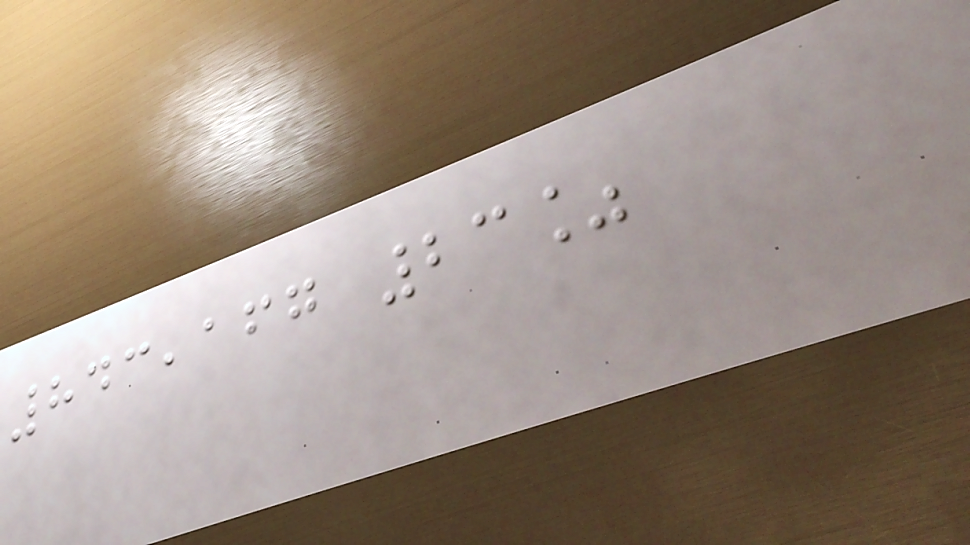843,167 23%
